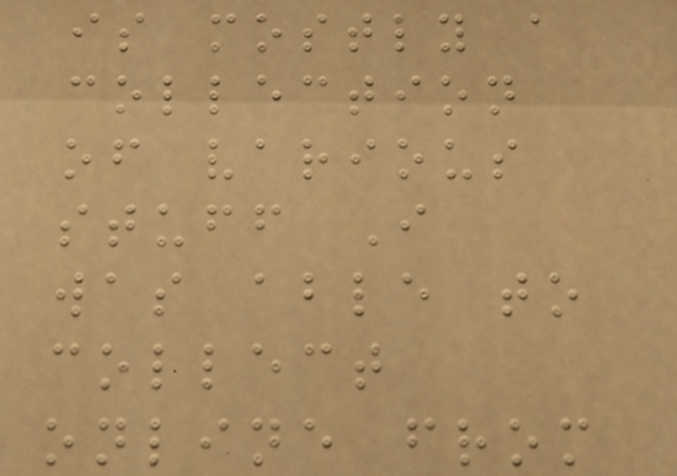is mostly a
collection
of various
stuff I
was able to
collect
online from
